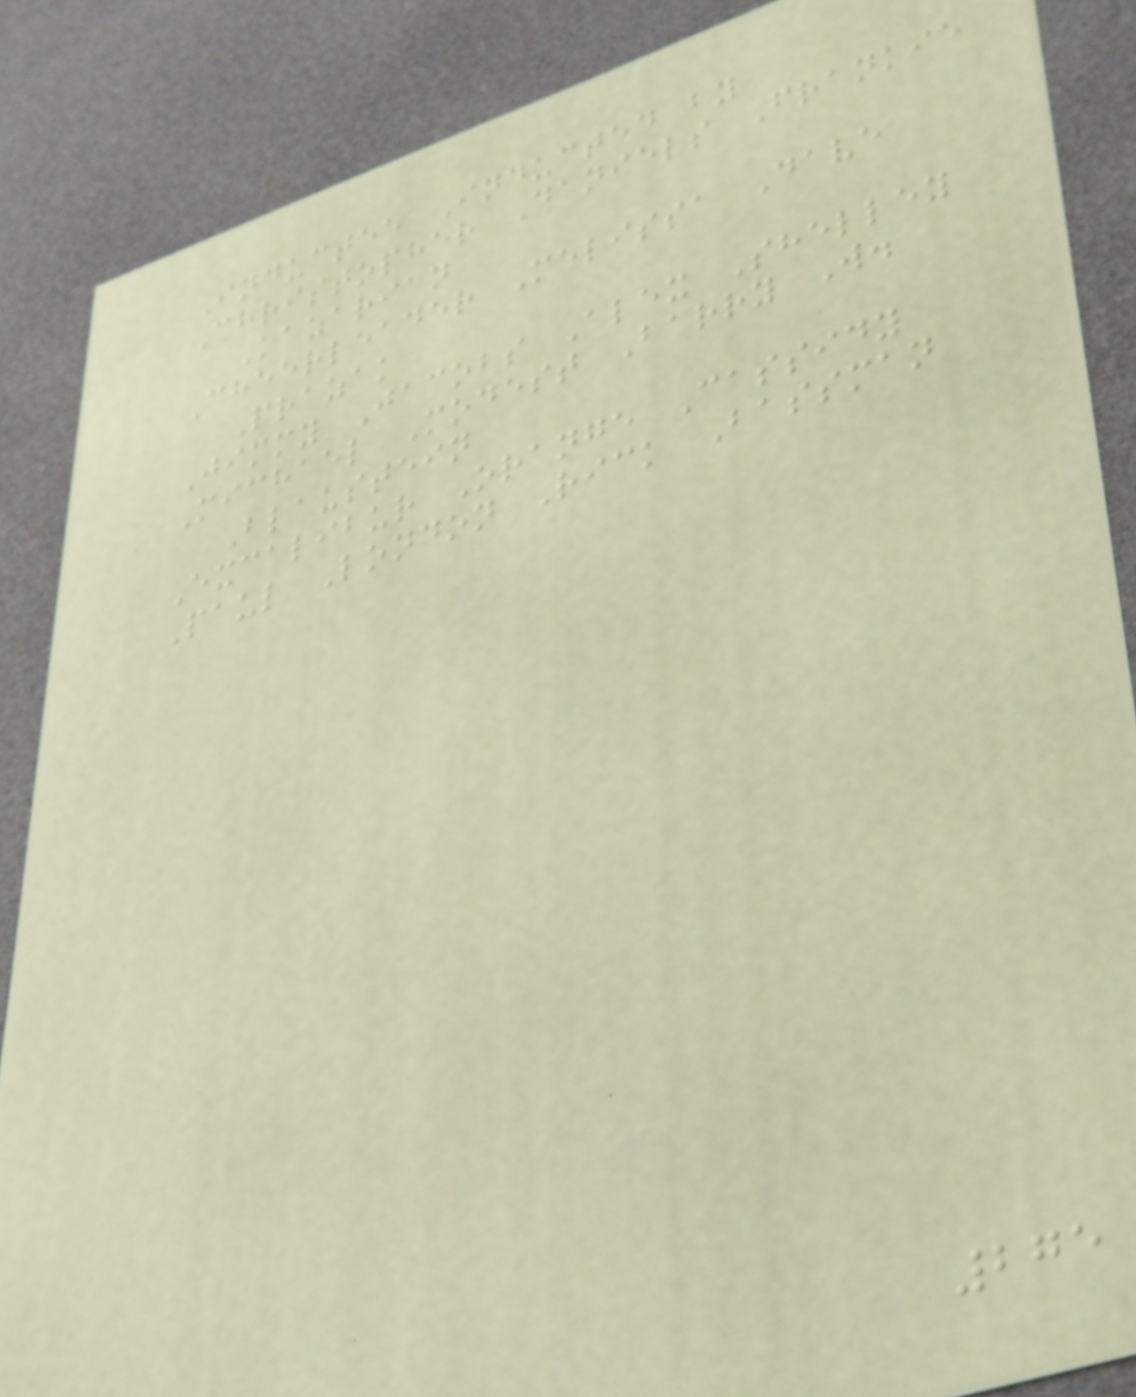Inductee Inducted by
Christopher Daniels Frankie
Kazarian
Cheerleader Melissa Dave
Prazak
Jimmy Jacobs Alex Shelley
Michael Modest Barry W.
Blaustein
Excalibur Orange Cassidy
Paul London Rick Bassman
275
